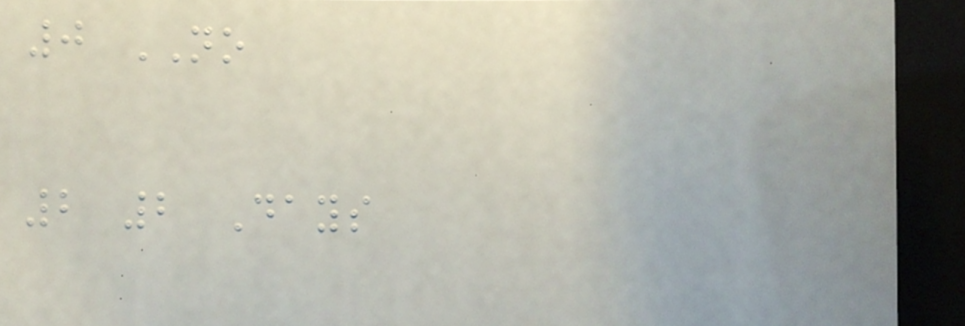0 NO
2 2 Days
